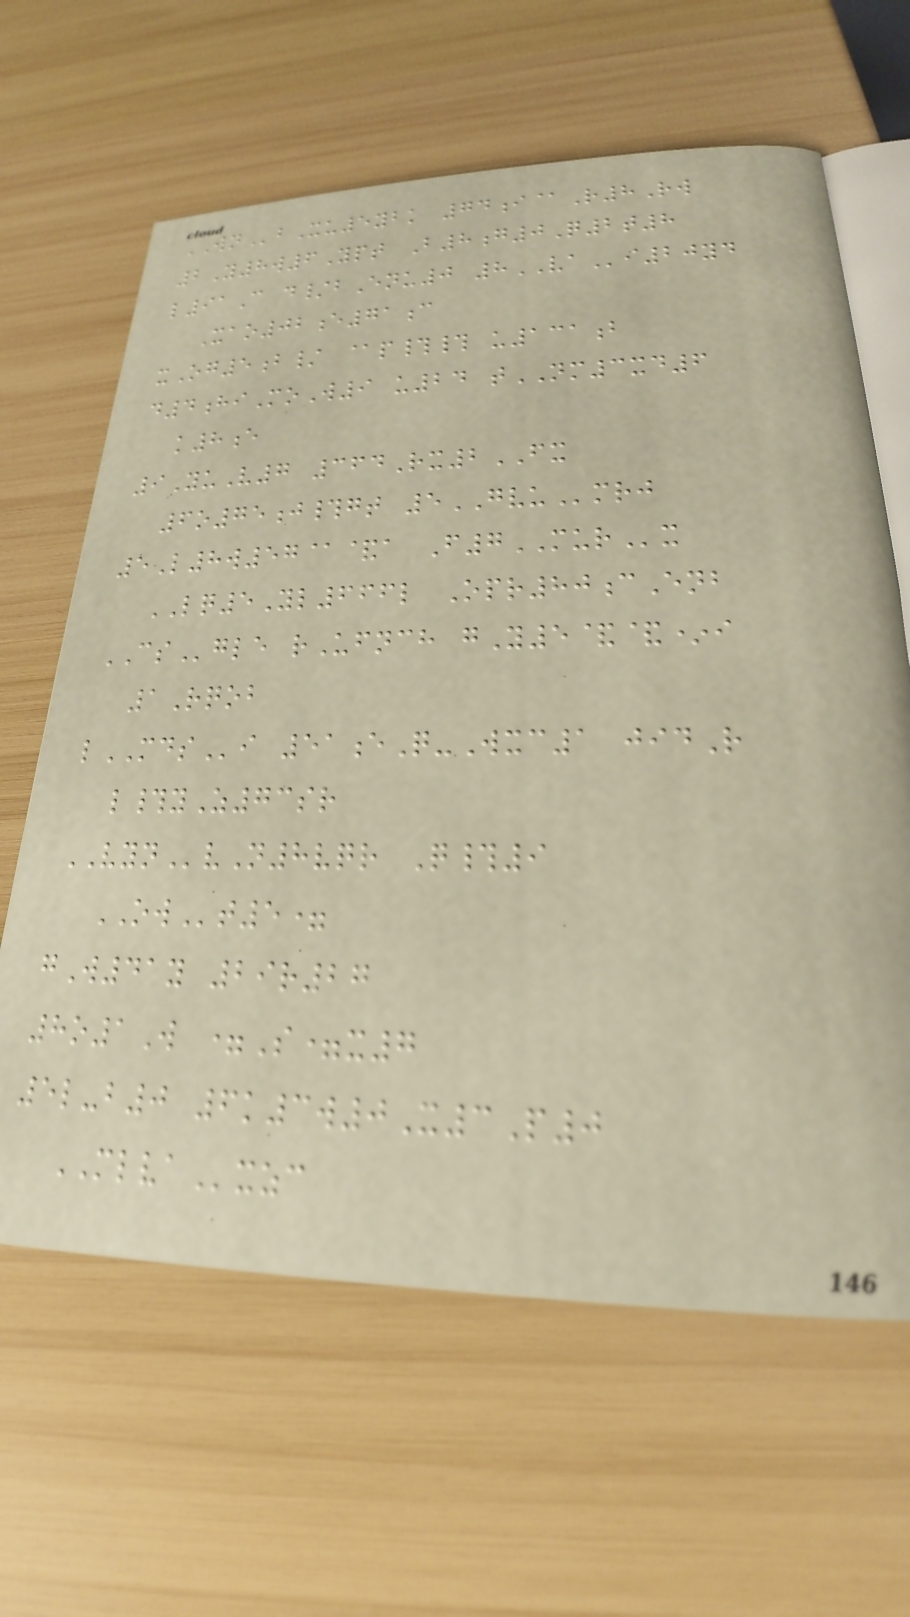WNbXu5ybk 74i@R8Rw
2Y8w6Ypt B8g0Q2t8
l91C d/bEnu0 8VAi20yd
Xao02e71c
xOg5b/ @p## u131b
d4hiMoW9 u24 tNM3xd6
k8e
9YuV7 364Rx2FX
6o75j#gt 5GVUmrj
5L8w57@&a F7MURx
LQ5Yl666l Opr80cEnb
CSgle rUfnch gY5&&*i
1Rqob
lMDSi 51eQ-Wxc1 jidR
l#yZ73sr
VYNvN8vqr Q#9
OWt5=
gW41y 29r27
8o1W =S=x7
5l-b0 6k3w0X3P0
MLVAxzc
